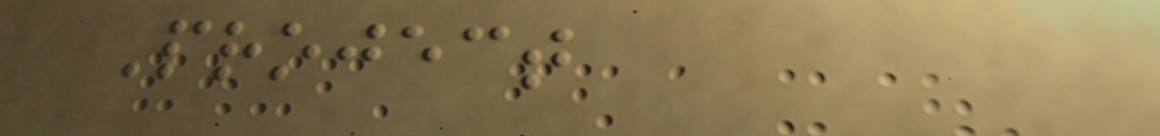Project
